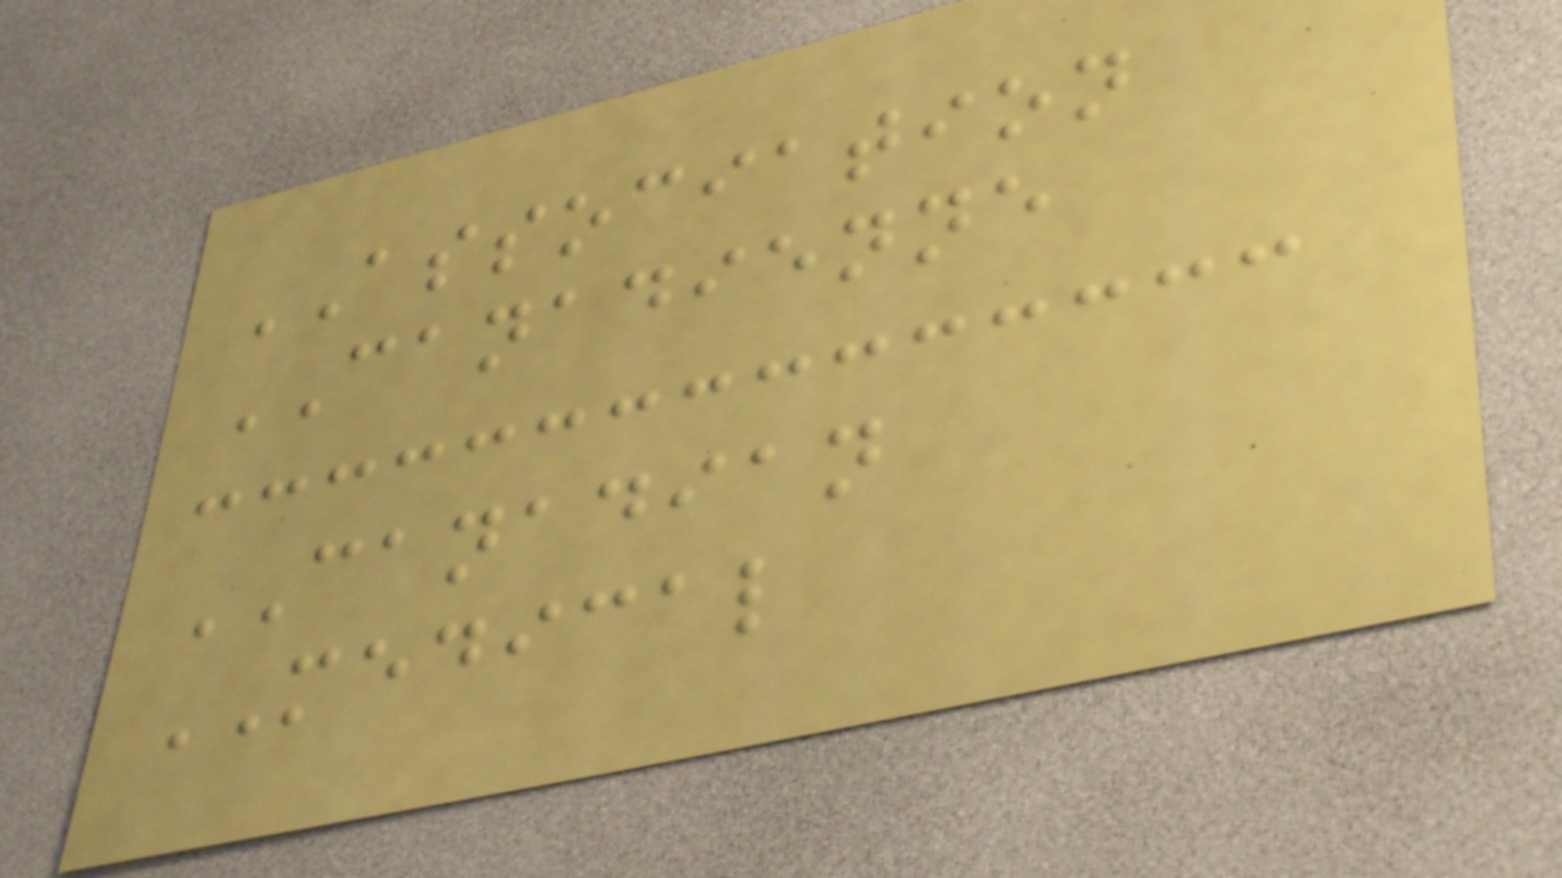ASSOCIATION
CANADIENNE
CANADIAN
MEDICAL
